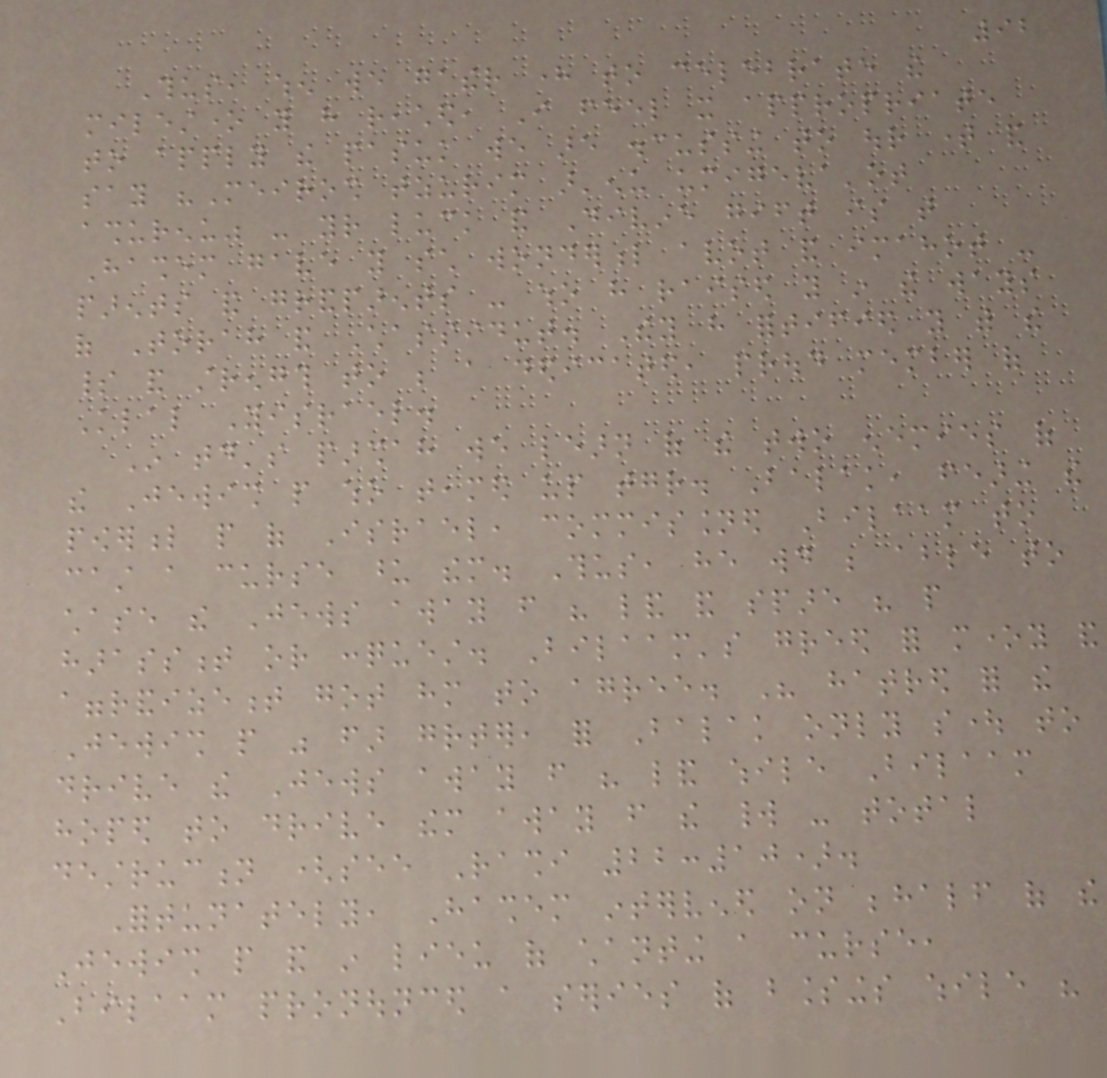92
Thus, when we gather here to celebrate the
milestone you have reached, I feel it appropriate
to apply the pasuk we are discussing to our time and
say "Meirosh tzurim ar'enu umigeva'ot
ashurenu" - your luck and Divine gift is that
Hashem gave you such wonderful avot and imahot -
parents and grandparents - who have raised you in the ways
of Torah and Chassidut. They have fortified you with the
spirit and strength to be a dedicated, proud member of
Klal Yisrael.
In today's parshah we learn of the two enemies of
the Jewish people who teamed up together. Balak, fearing the
powerful people of Israel, commissioned Bilaam to
cast a curse upon them. Thus, he would be able to
chase the Jews away from his land and spare his people
harassment or conquest. Bilaam's greed for money and
aggrandizement got him to agree. His hatred for the
Jewish people was far greater, for Balak only sought to
drive the Jews away from his land while Bilaam
hoped to drive them away from the world - total
destruction (see Rashi 22:10).
Fortunately, Hashem intervened on behalf of the
Jewish people and in lieu of chanting a curse,
Bilaam pronounced a series of blessings while his
